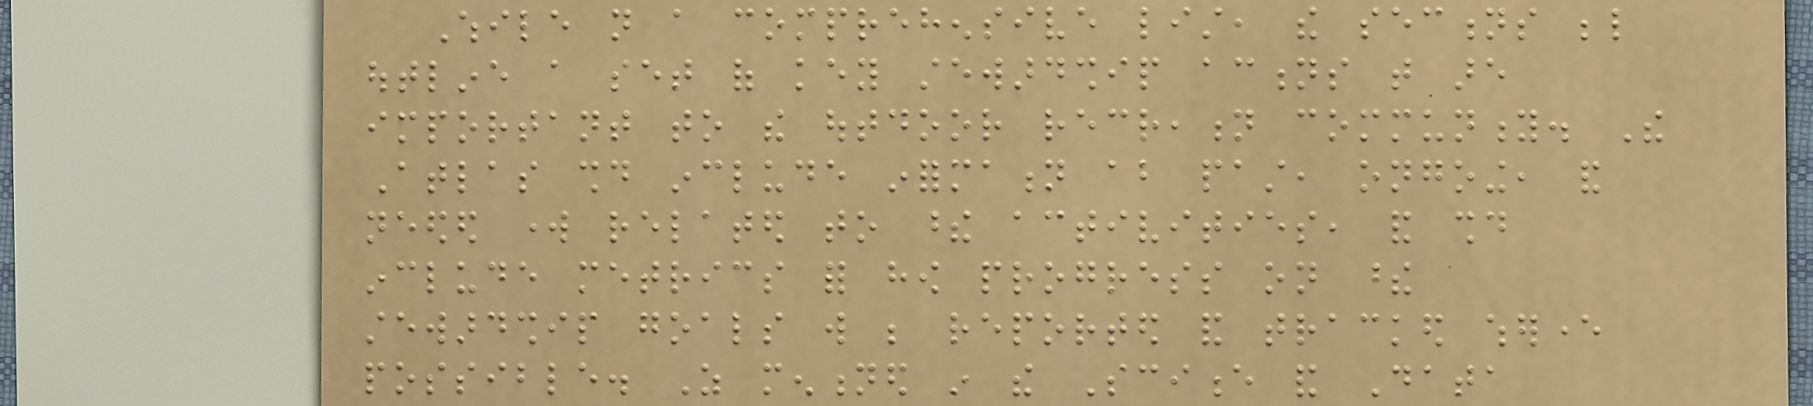While not a comprehensive list, the sections below
outline a set of key stewardship actions that are
important to the outdoor recreation community. The
Atlas should include information about past, ongoing, and
needed work related to these activities, and should
include metrics for how progress on these
stewardship goals will be reported and tracked wherever
possible. As mentioned in the Science and Data
